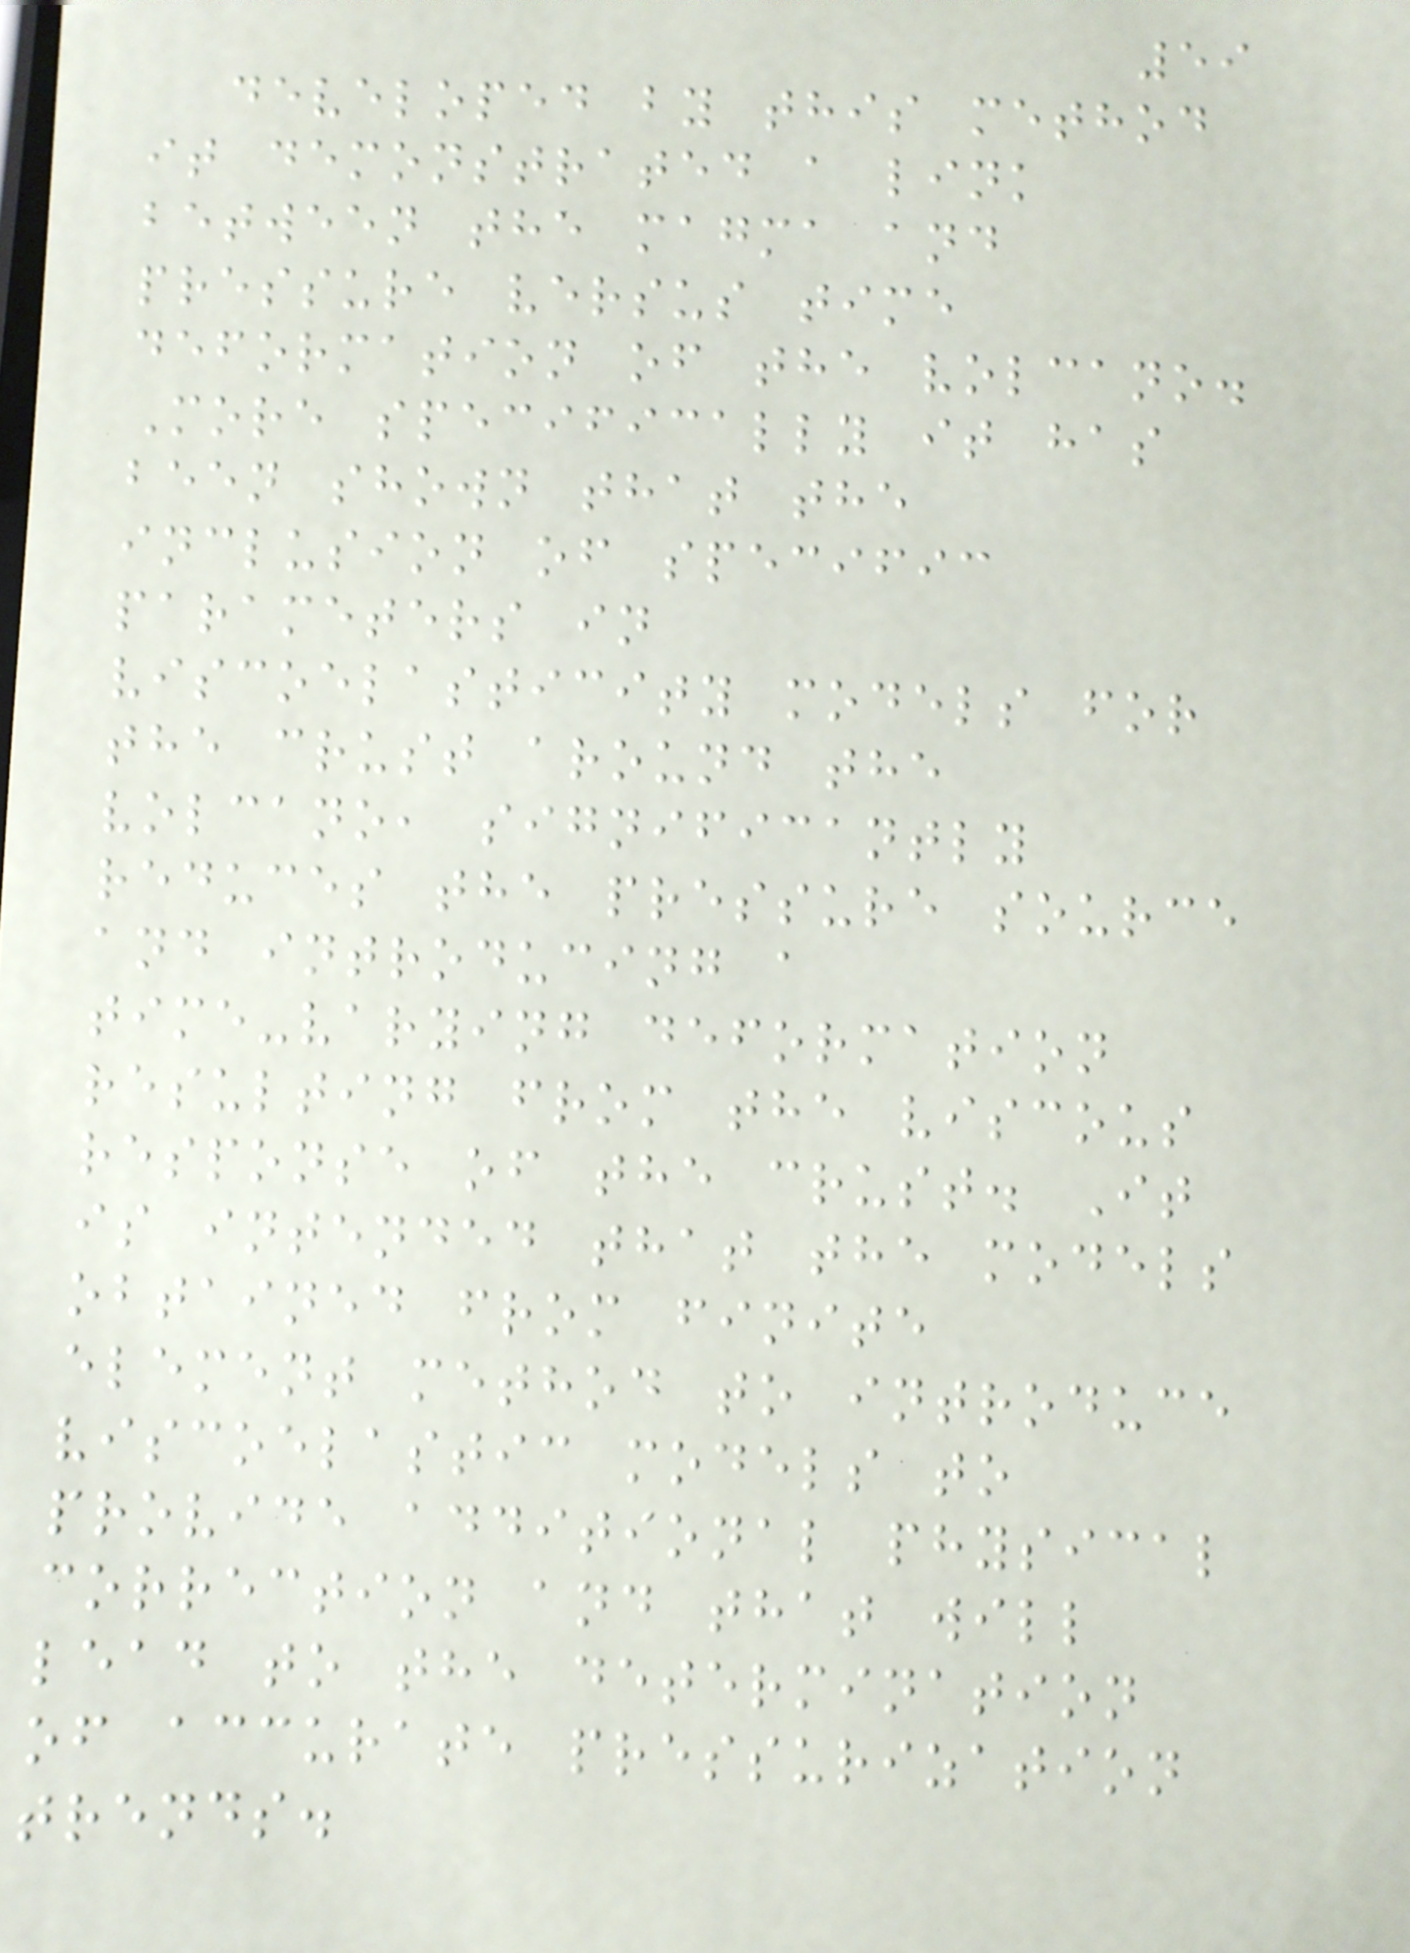59
developed by this method
it demonstrated a link
between the magma and
pressure versus time
deformation of the volcano.
More specifically it has
been shown that the
inclusion of specific
parameters in
viscoelasticity models for
the crust around the
volcano, significantly
reduces the pressure source
and introducing a
time-varying deformation
resulting from the viscous
response of the crust. It
is intended that the models
obtained from finite
element method to introduce
viscoelastic models to
provide additional physical
correction and that will
lead to the determination
of accurate pressurization
trends.
